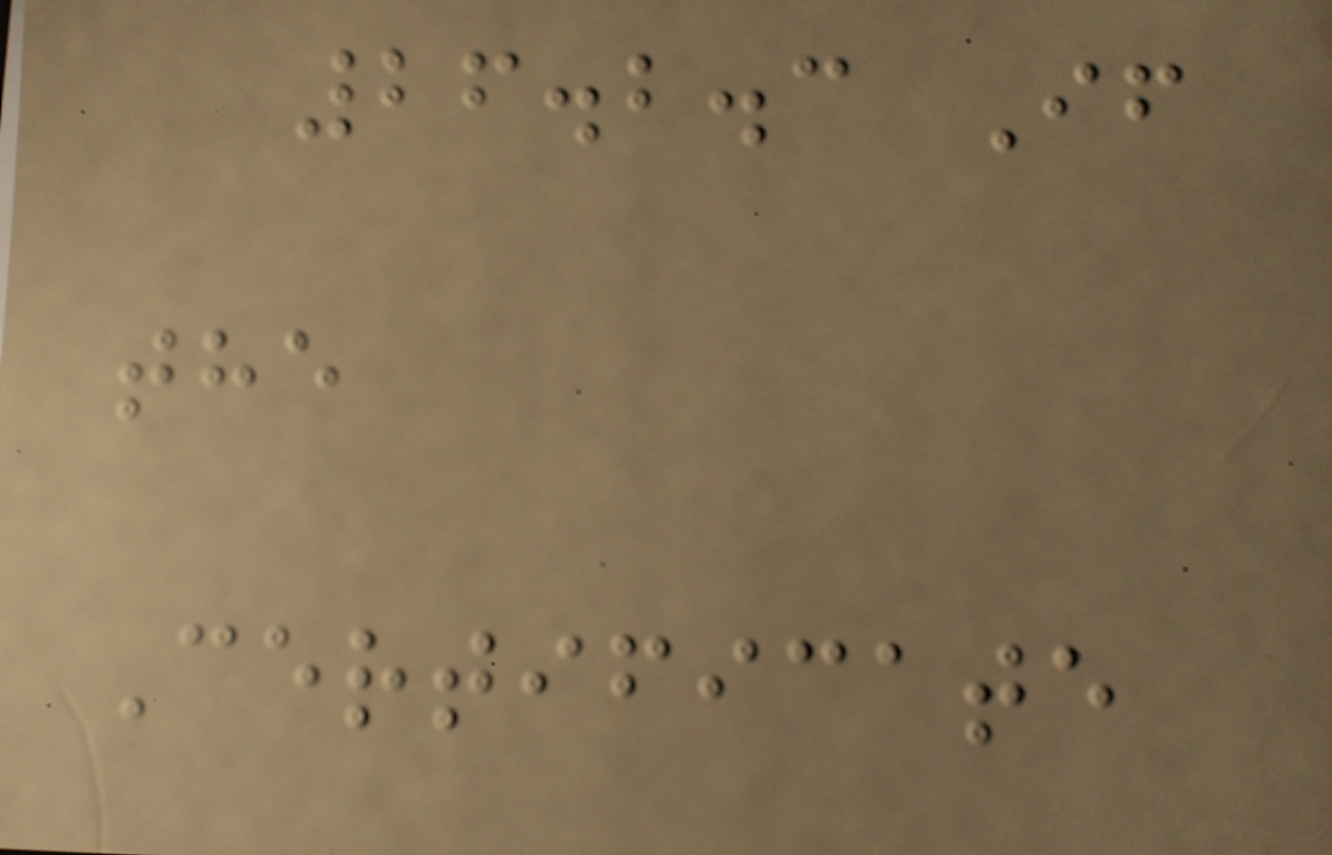26.2.3 If
the
Certificate
